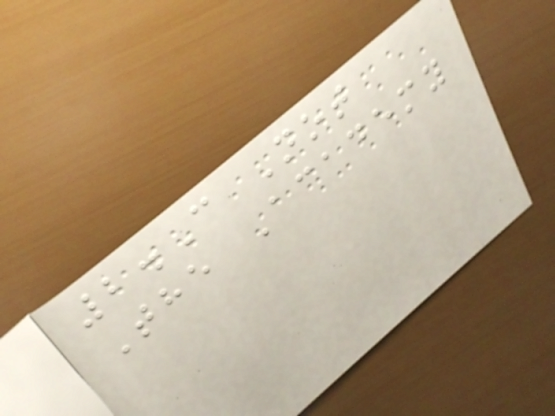2.C Not
The Academy
